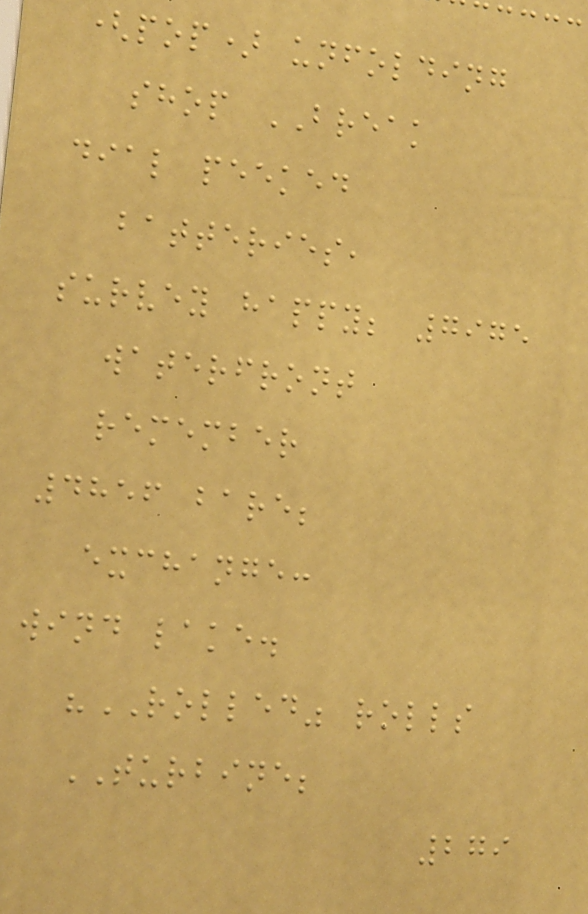(pop) unfolding
shop BREAK
dial peeked
batteries,
survey happy; 7975
waterfront
remember
4856 bare;
exchange:
wind lake.
"ROLLED" rolls
TURBINE;
279
